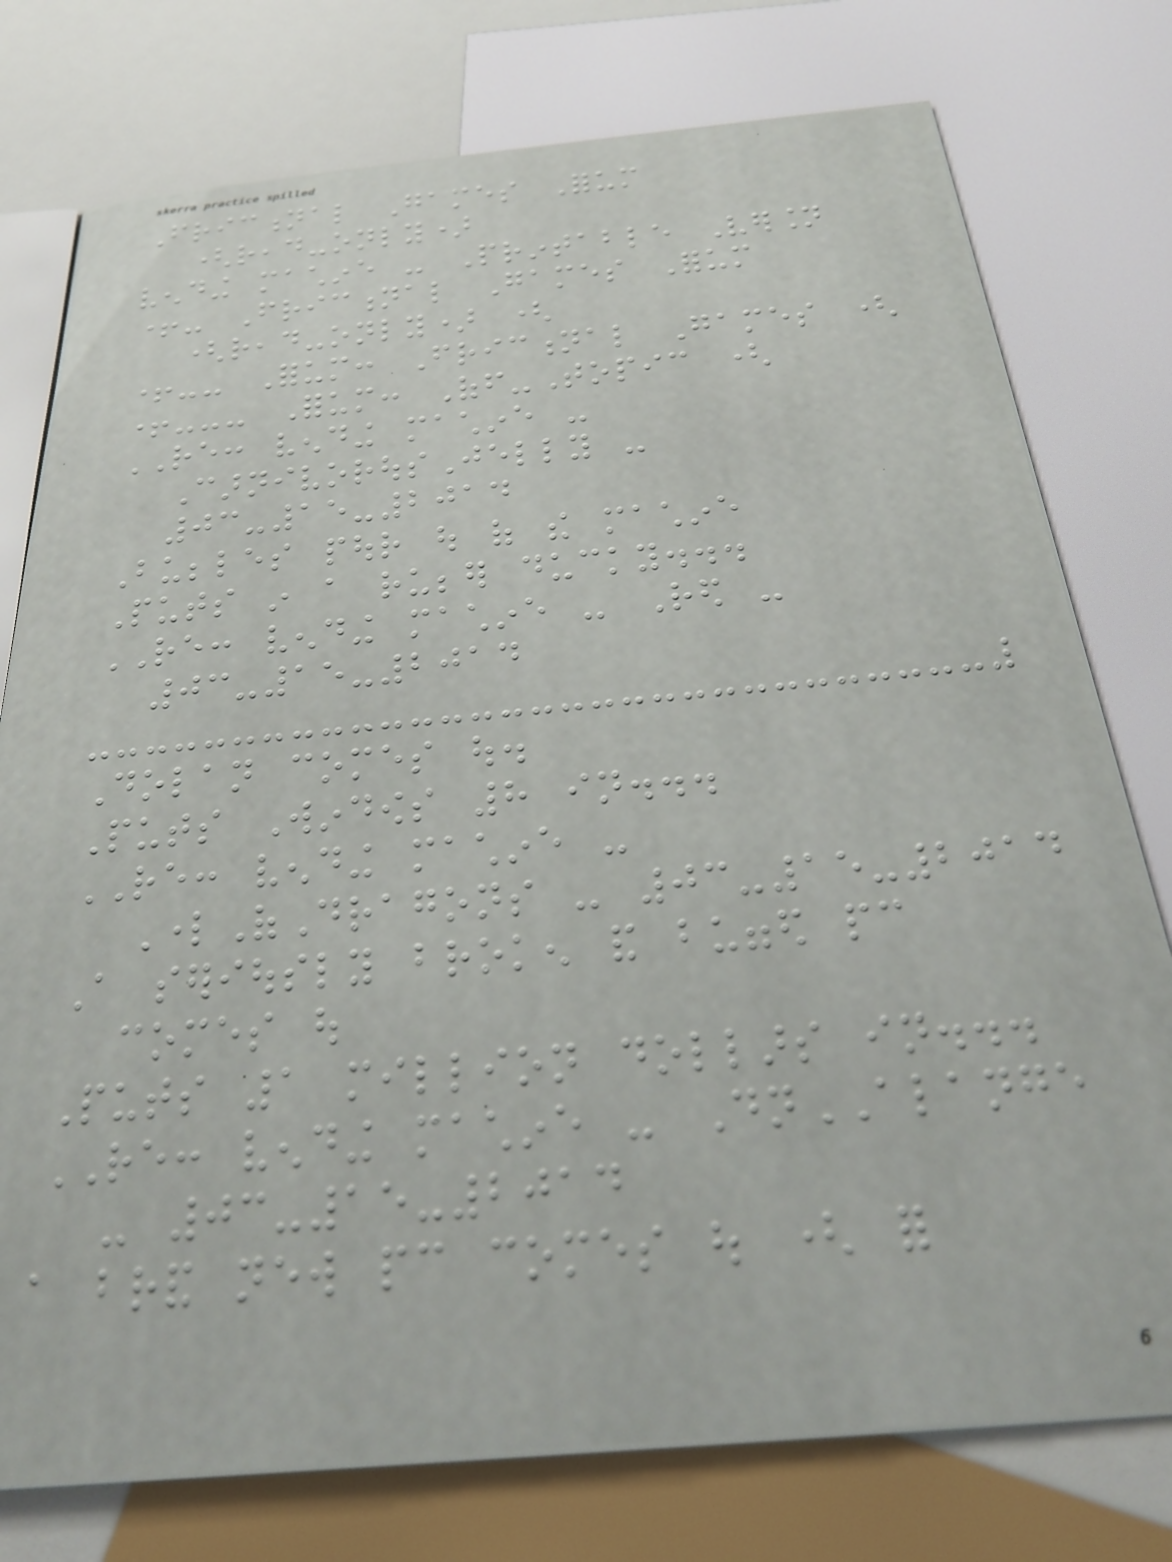Frictional Games Forum
(read-only)
vending machine - Printable Version
+- Frictional Games Forum
(read-only) (
+-- Forum: Frictional Games (
+--- Forum: Off-Topic (
RE: vending machine -
CarnivorousJelly -
03-15-2014
Bubbles pour out of the machine
Puts in a rubber ducky...
RE: vending machine - Red -
03-15-2014
Dolan comes out.
Puts Windows 8 in...
RE: vending machine -
LordOfDragons - 03-15-2014
A seriously broken and bugged pc
comes out
Puts 1 million dollars in...
RE: vending machine - DnALANGE
- 03-15-2014
a brand new pc comes out ( for
